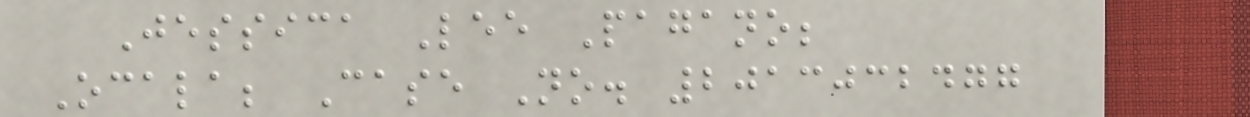Jessica Lee Pagano;
Ocala; Case No. 2013032477
